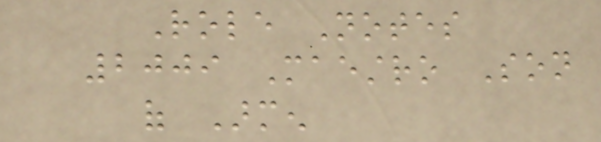Role Notes
2009 Maestro Son
of Armen
